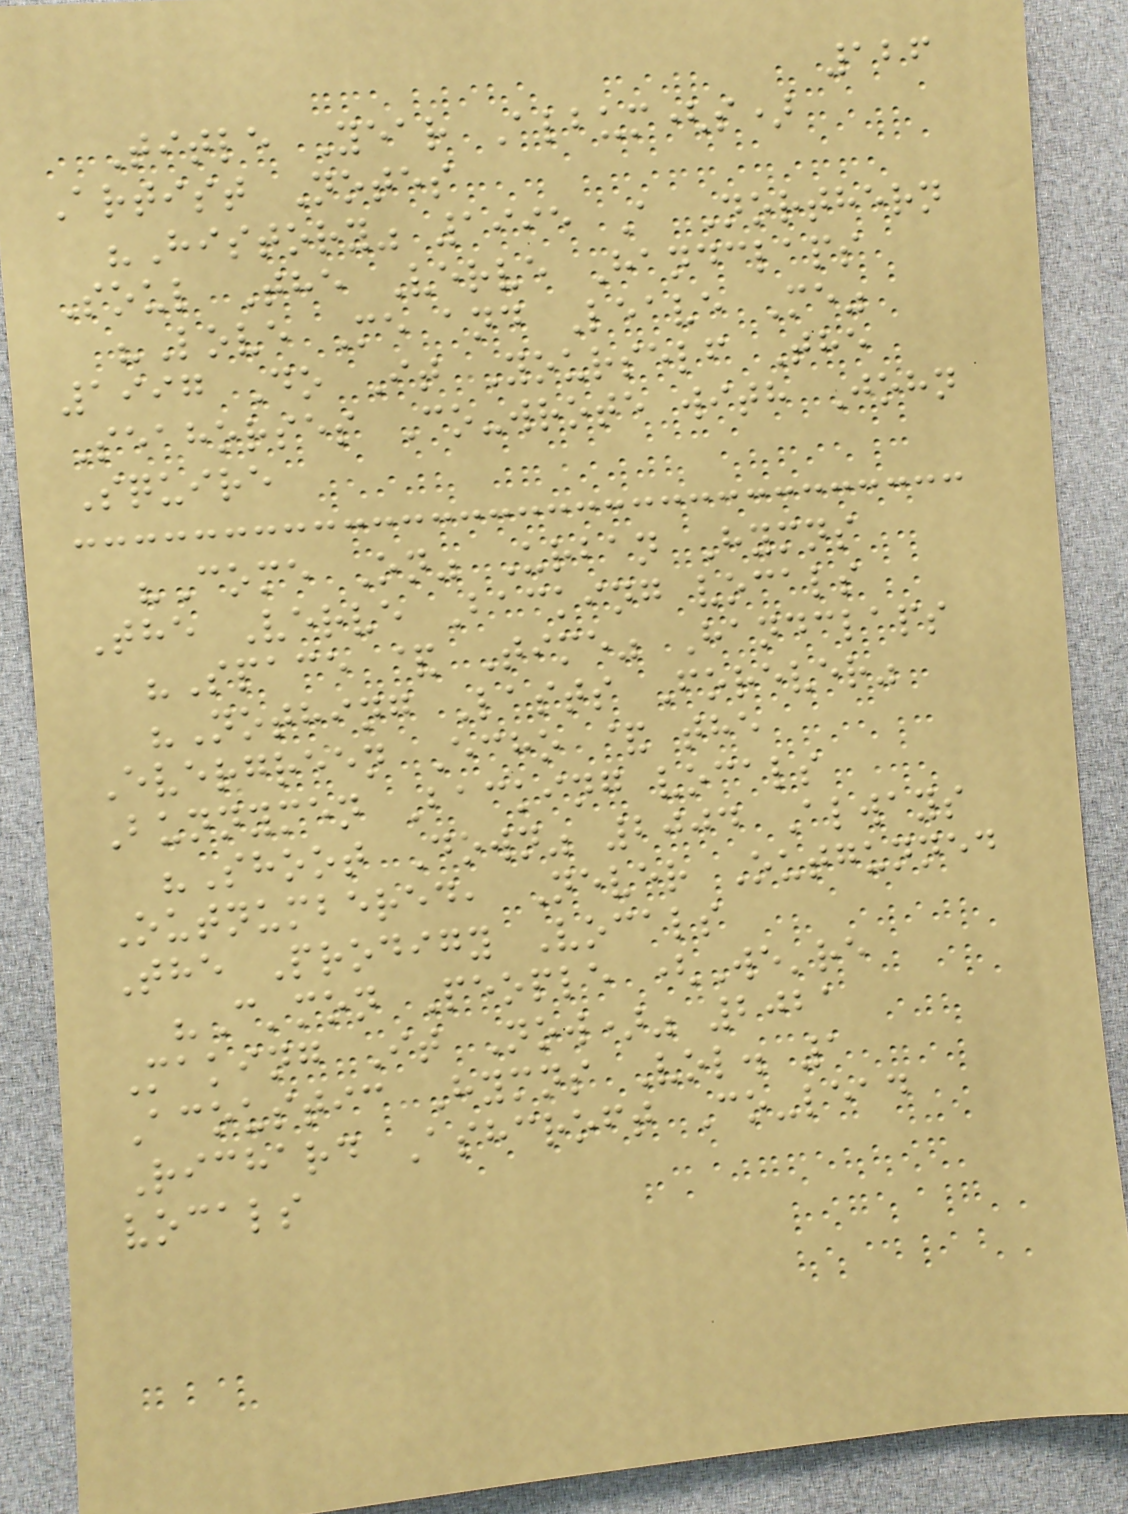126
Title Year Album(s)
Artist Notes
"History" 1995 A Northern
Soul The Verve Handclaps
"Love Me and Leave Me"
1997 Do It Yourself The
Seahorses Co-wrote with John
Squire
"Come On" Urban Hymns
The Verve Backing vocals
"Space & Time" Handclaps
"Nothing Lasts Forever"
Evergreen Echo & the
Bunnymen Backing vocals
"Shoot Down" 2004 Always
Outnumbered, Never Outgunned
The Prodigy Vocals
"C'mon People (We're
Making It Now)" 2021
Acoustic Hymns Vol. 1
Richard Ashcroft Co-lead
vocals
